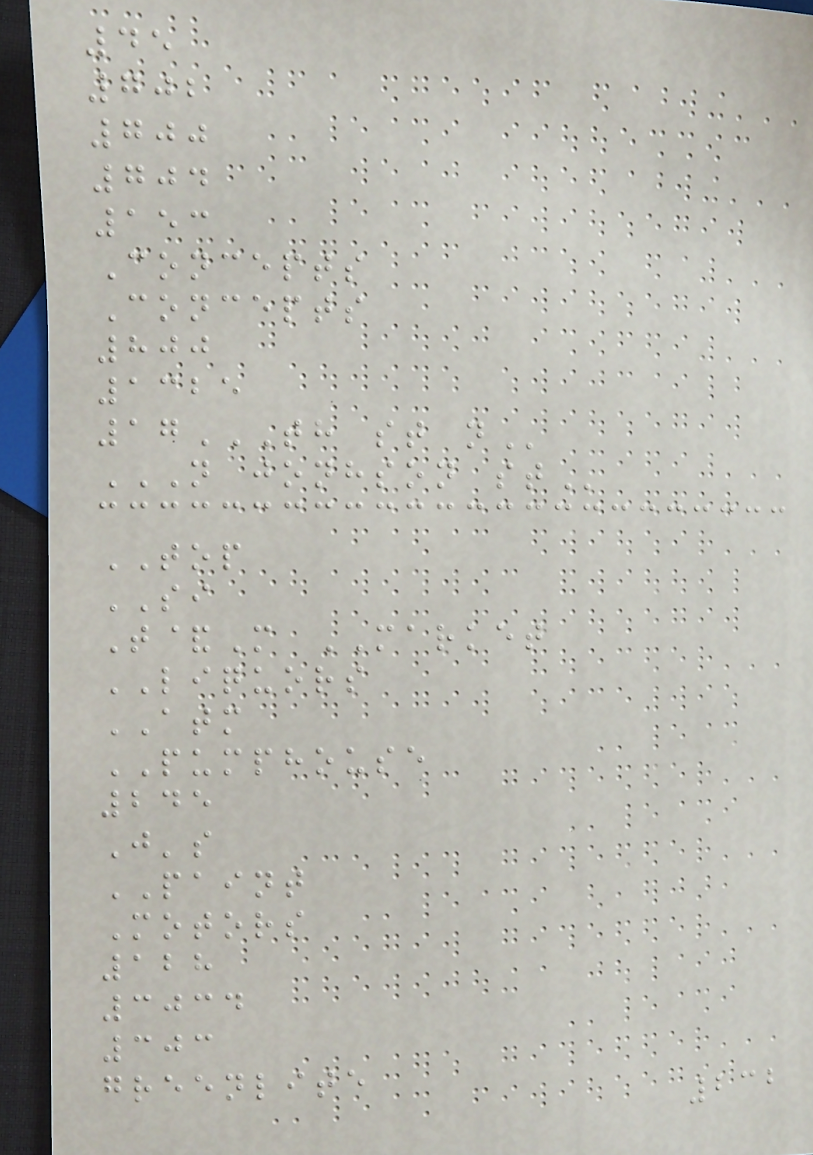45
702
700
704
153
Concepts
Concepts
800
1325
17TH ST N
N JONHSON ST
TOP
SI
T&M MARKET
LIQUORS
ATM
PUMPHOUSE
245
J's
PAINT
Motors
128
3034
303
greenlite
232
